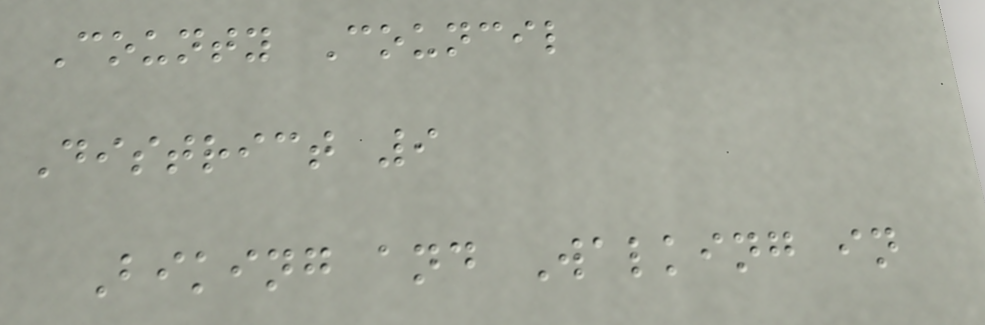County Council
District 9
Biking and Walking in
